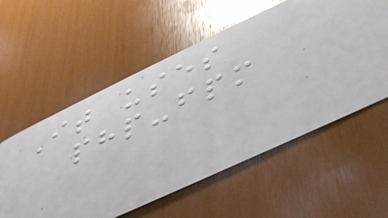It uses
php-fpm
